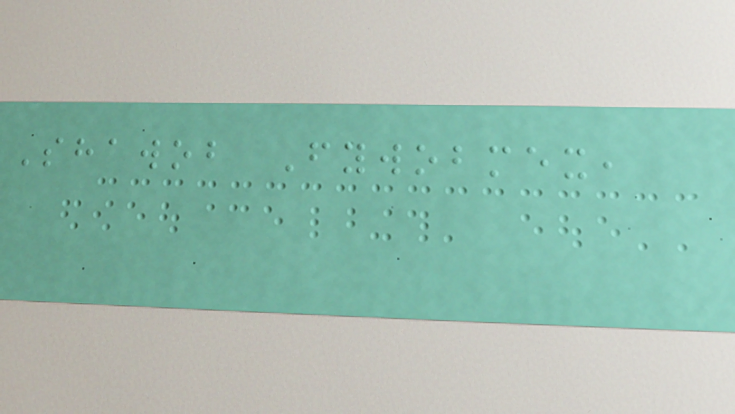Shawob Fywobmex,
